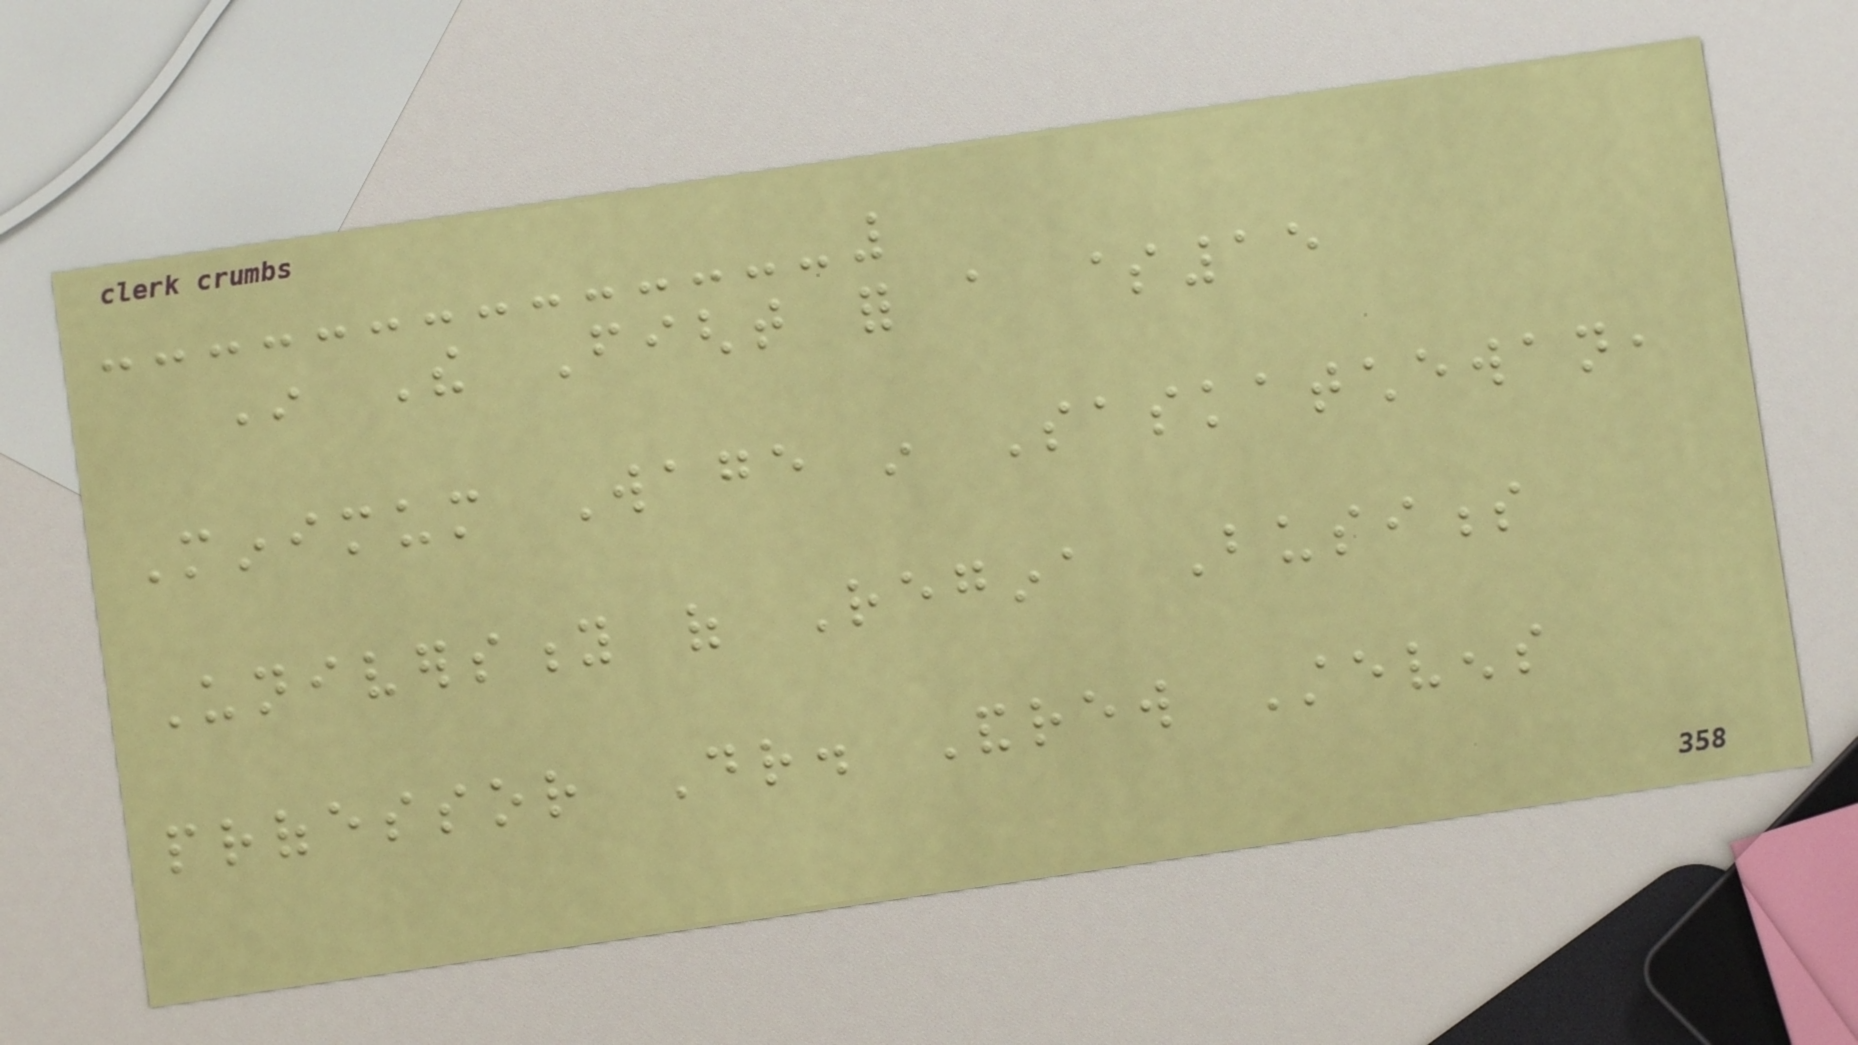In The Fight for a $15
Minimum Wage in Saskatchewan,
University of Regina Business
professor Dr. Andrew Stevens
